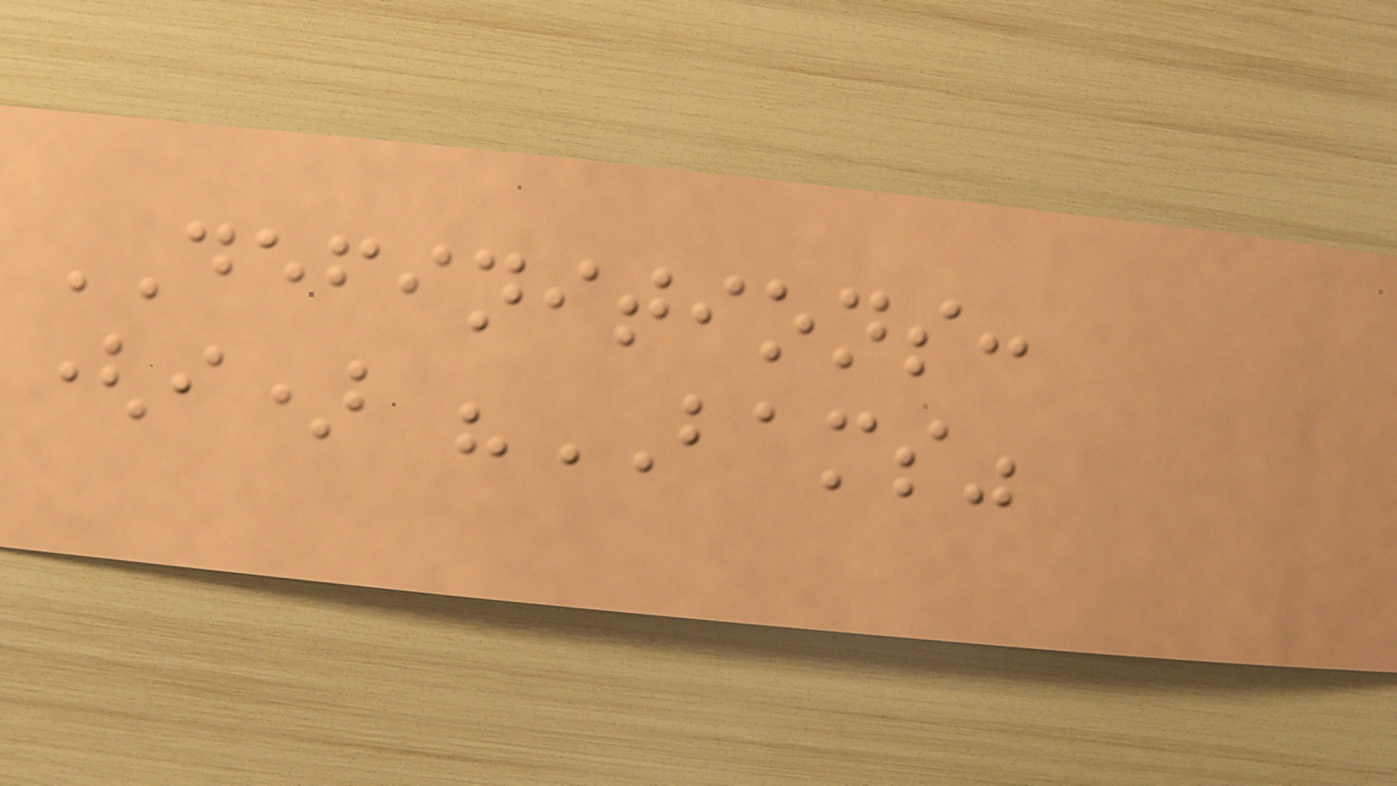DEFINITIONS:
(i) "BAMS"
